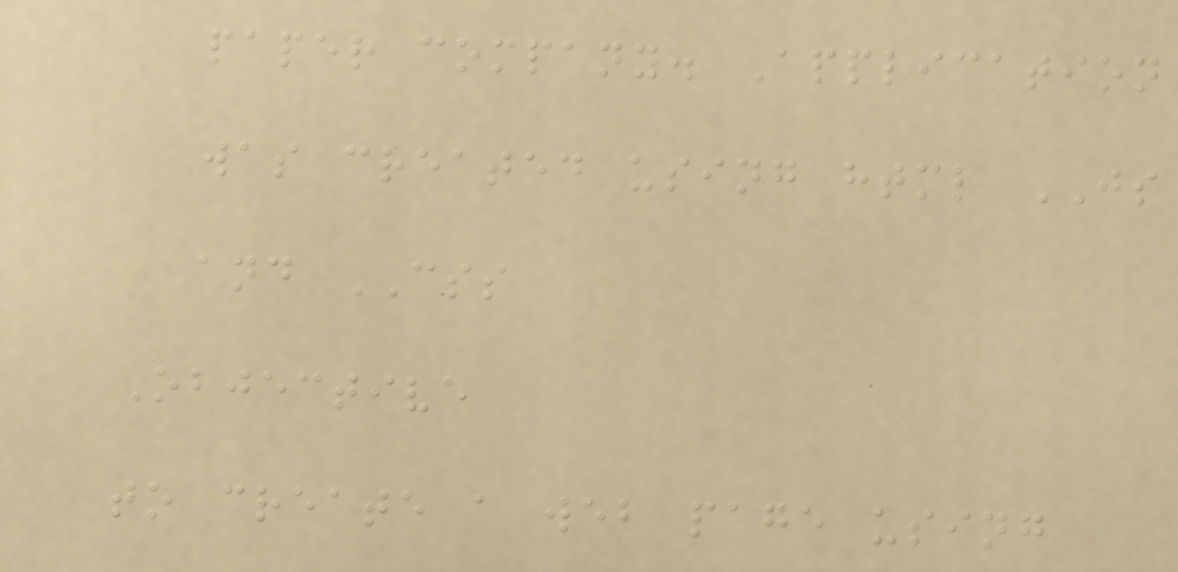paper company. Application
was created using html JS
and CSS
Objective
to create a web page using
